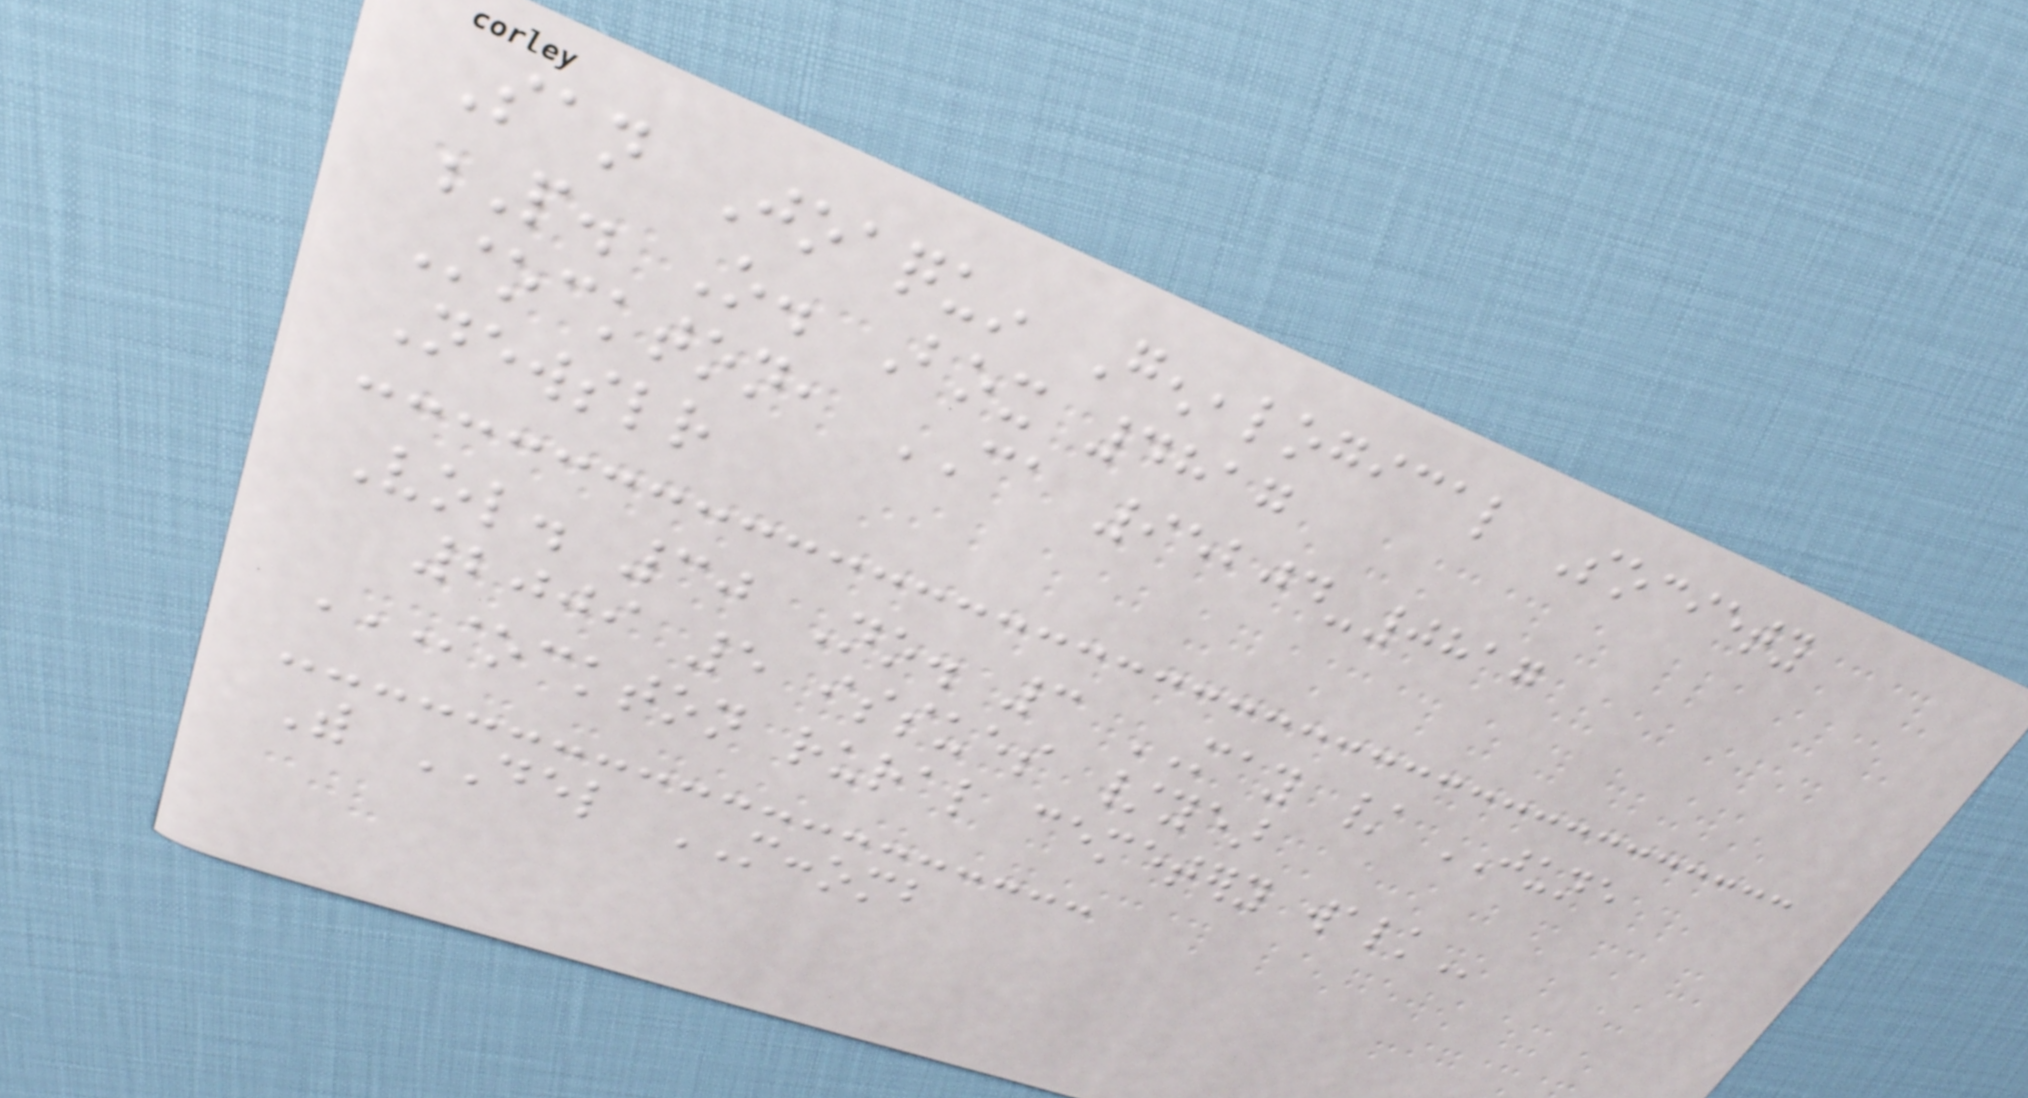San Joaquin Genealogical Society
P. O. Box 4817
Stockton, CA 95204-0817
Newsletter
Vol. 30 No. 3 MAY / JUNE
2009 5 issues /year
STOCKTON RURAL CEMETERY WALK
With DEL MCCOMB
